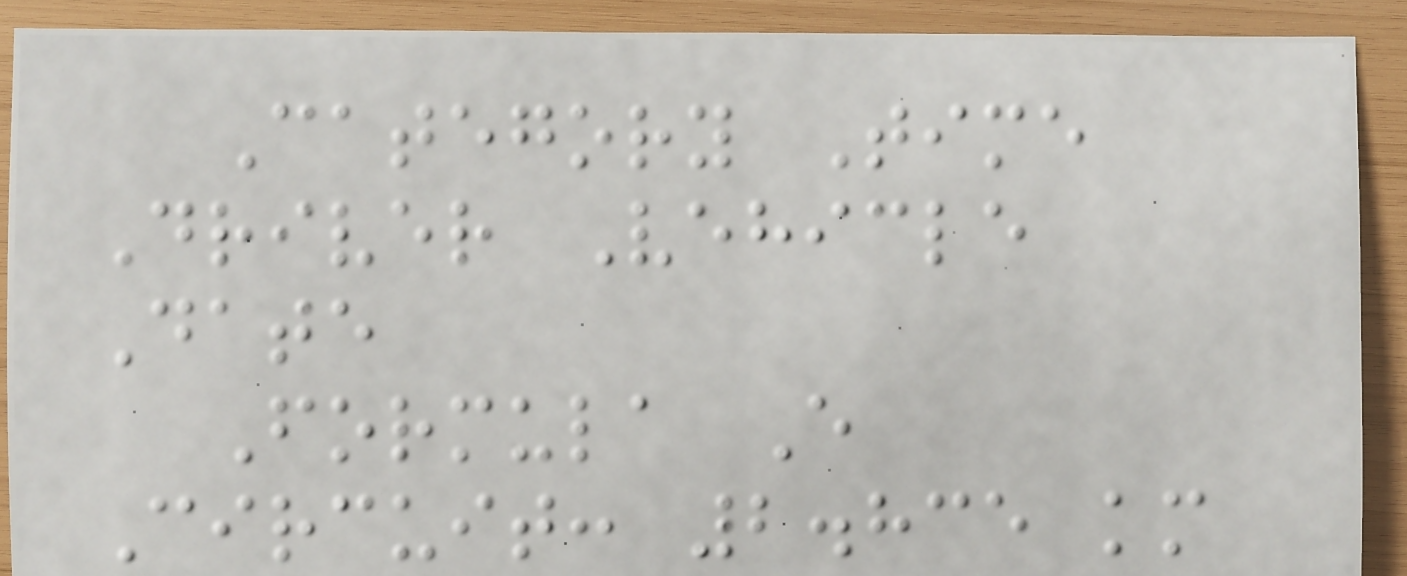Category Time
Driver Vehicle
Date
Formula E
Circuit: 2.835 km
